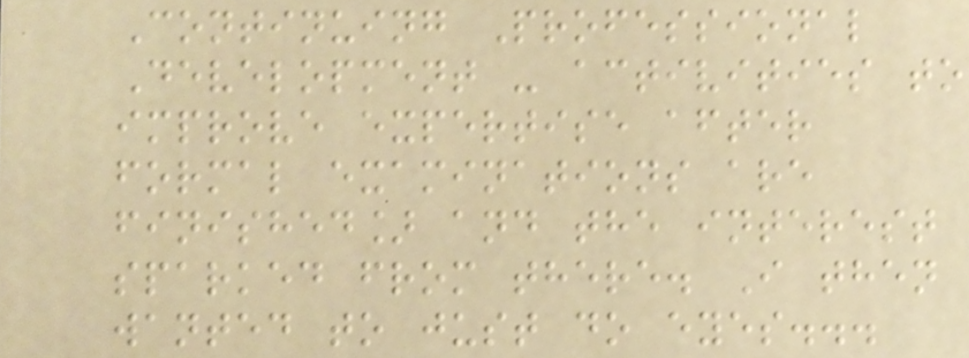Continuing Professional
Development - activities to
improve expertise after
formal examinations are
finished] and the interest
sparked from there. I then
wanted to just do eyes...
